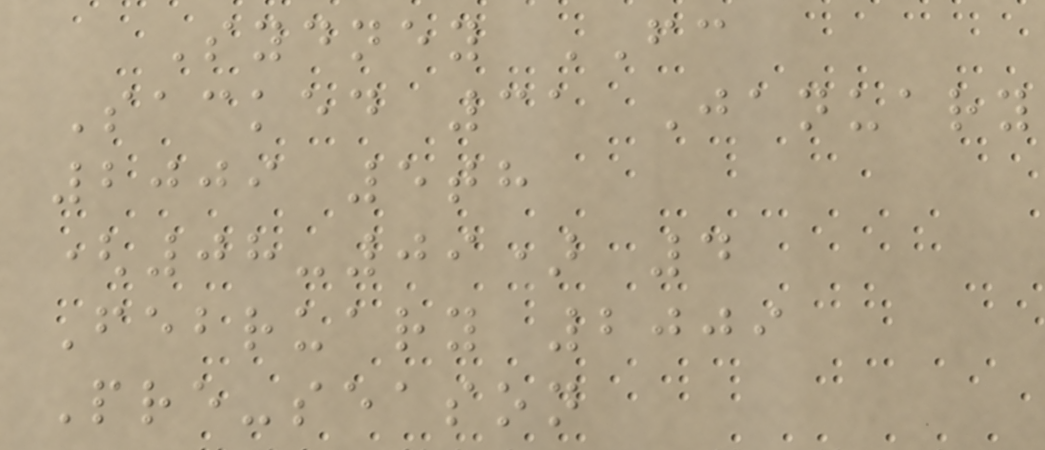Sydney FC
Sacked 31 January
2009 5th
(08-09) 4
February 2009
Pre-season
